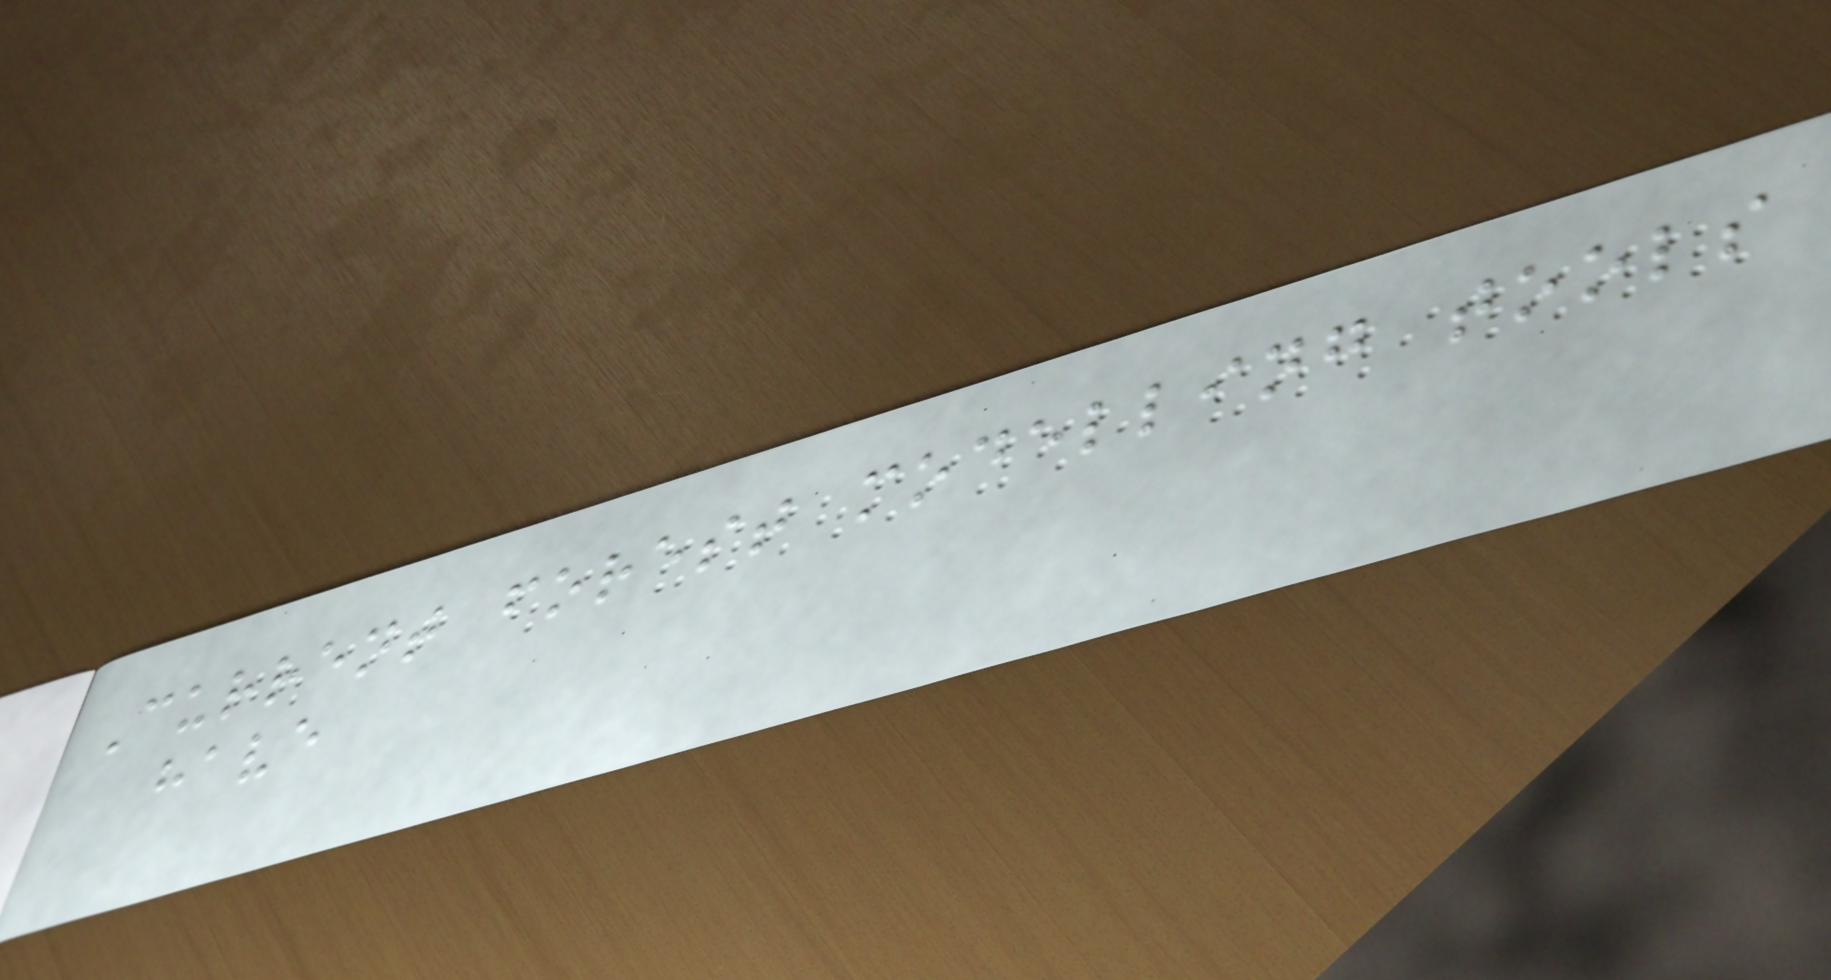Current forest modelling tools
have
